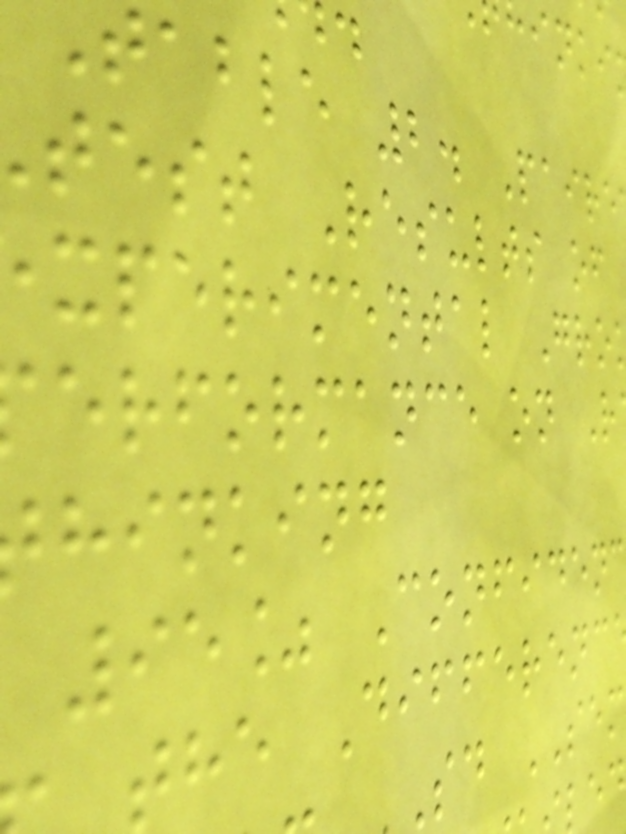table 2. Paire
test Results of
xperimental Gro
erformance on R
hinking
95% Confiden
the Differenc
sd SEM
